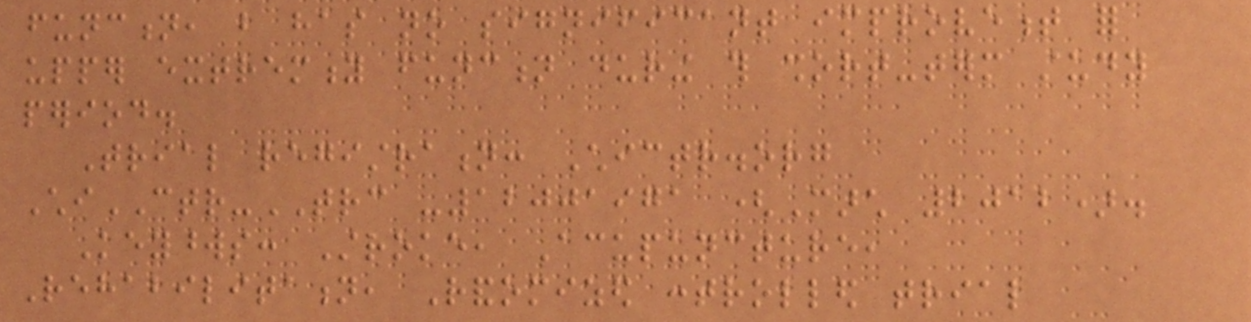function, but has no significant improvement for
upper extremity function during this short-term study
period.
Trial registration: Chictr.org
ChiCTR-TRC -12001971 (March 2012).
Keywords: Stroke, Acupuncture,
Rehabilitation, Randomized controlled trial
